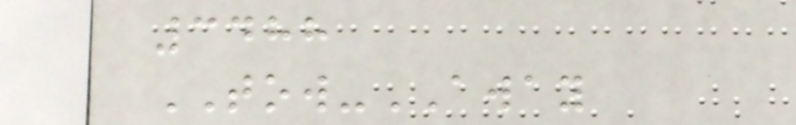3488
TOW-AWAY
